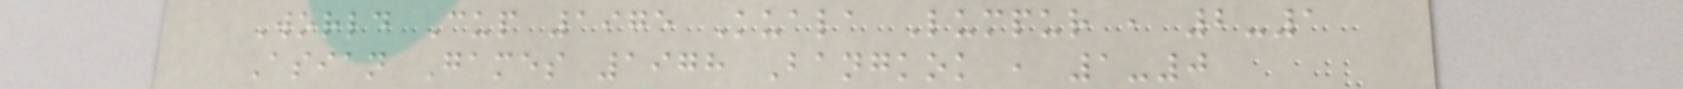World Cup 1975 Kuala Lumpur , 2-1
Asian Games 1978 Bangkok , 1-0
